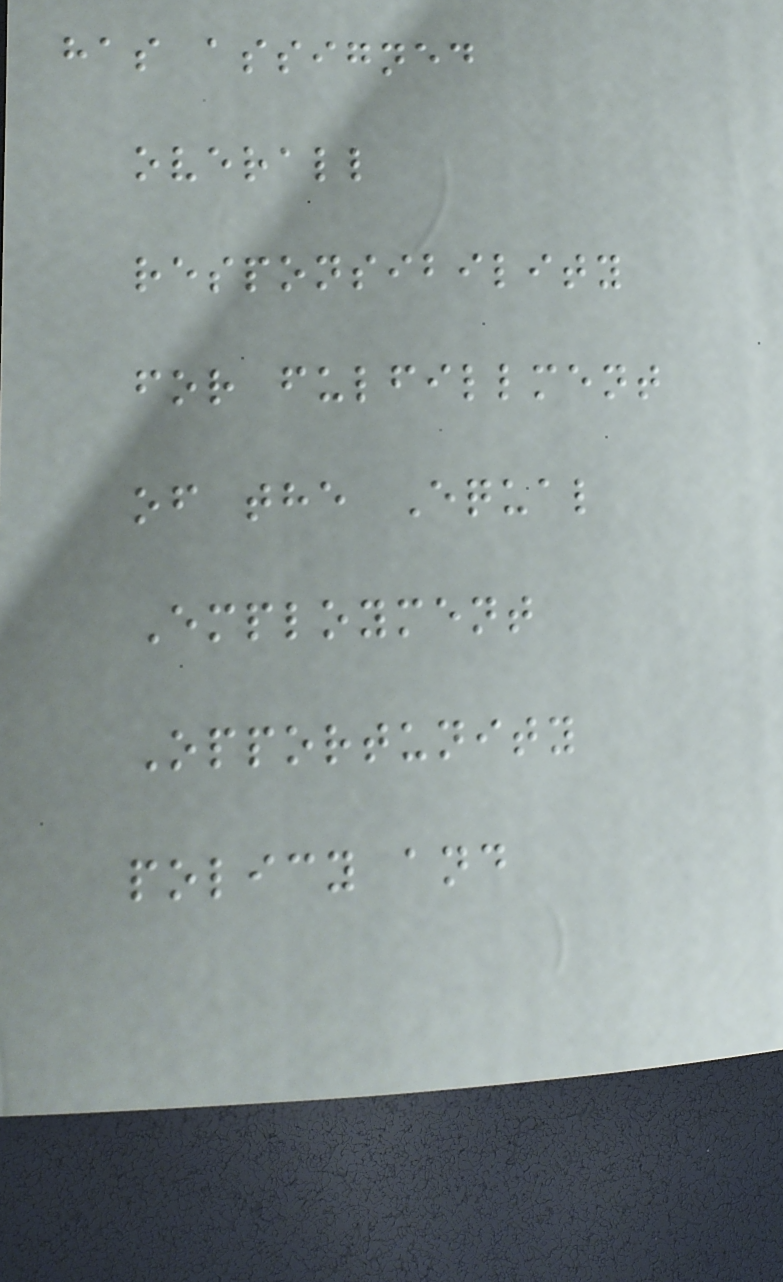has assigned
overall
responsibility
for fulfillment
of the Equal
Employment
Opportunity
policy and
